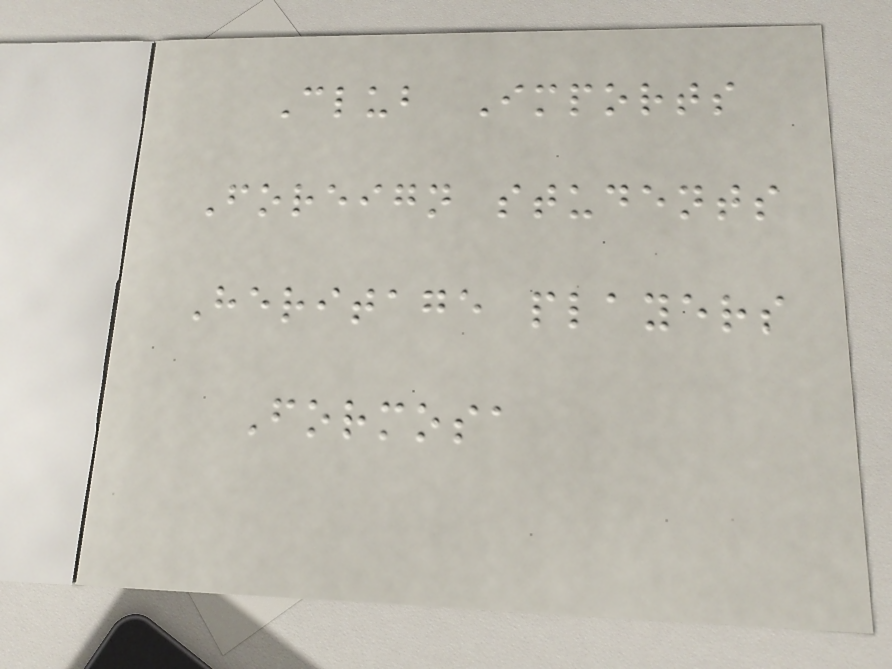Club Imports
Foreign students
Heritage players
Formosa
